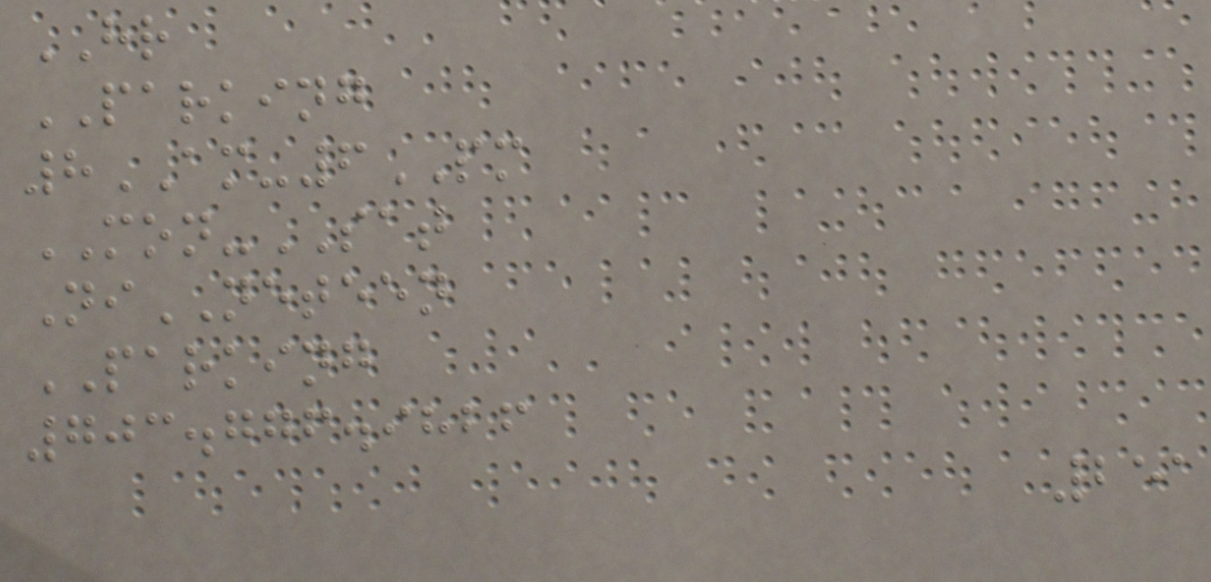HR
PARKING
8AM-6PM
MON-SAT
NiNETEEN
PARKING
703.776.9826
251
